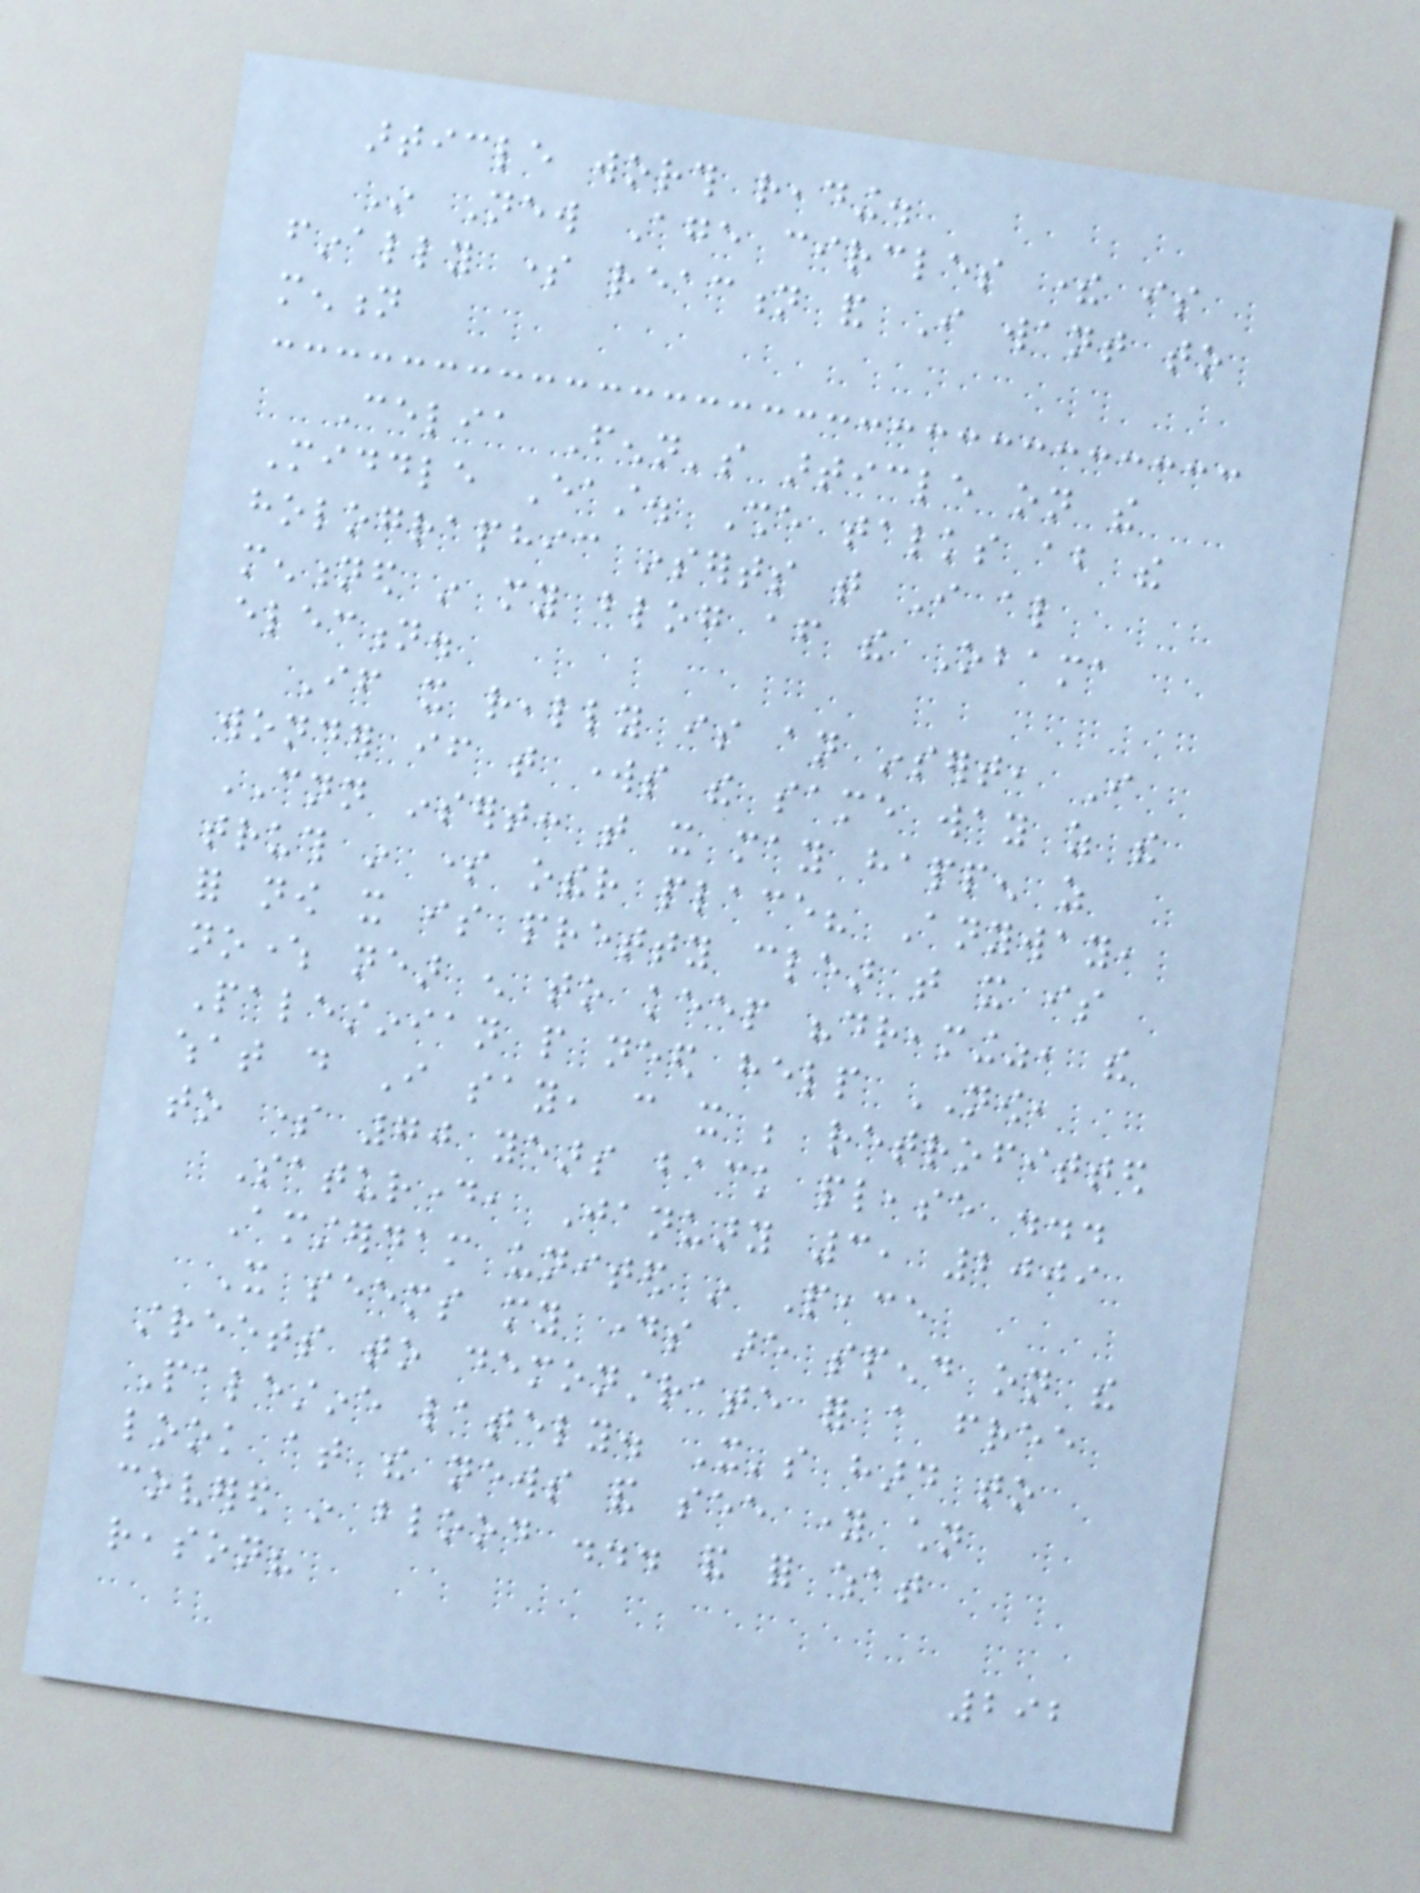article worth reading.
In New Age circles there is
finally some reaction and I want to
mention
Celia Fenn's article on the
Middle East. She talks about the
holographic inserts that I also
mentioned in my blog after the Obama
election.
If it really is an insert, I
wonder if that works the same way as the
CNN insert: that it may happen as
truth in some other place? Anyway,
for now it is pretty clear that it is
nowhere near enough to keep "dreaming", the
Palestinian people need help NOW,
what do I say, can it be retrofitted
to some 70 years back please ...
Saturday, January 3, 2009
Amsterdam united in Peace
It seems my days are spend on the
streets to demonstrate for a free
Palestine lately. It's hard to
look at the news and see young children
covered in blood ... and for what
reason?
292
